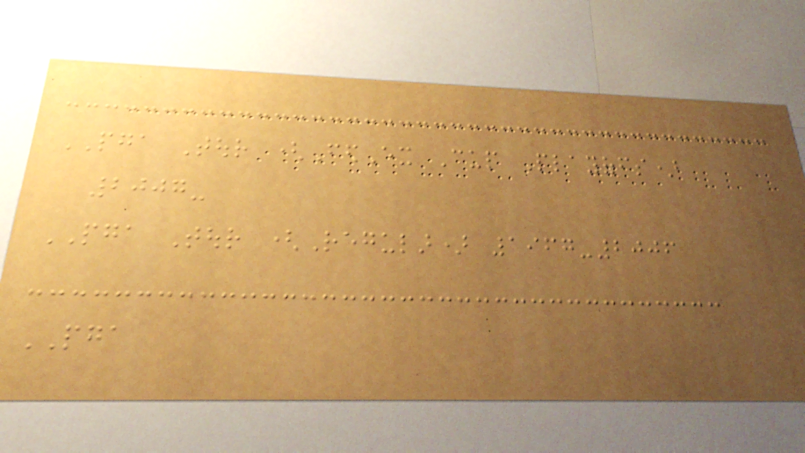PGA Tour (FedEx Cup Playoffs)
2007-
PGA Tour (Regular) 1967-2006
PGA
